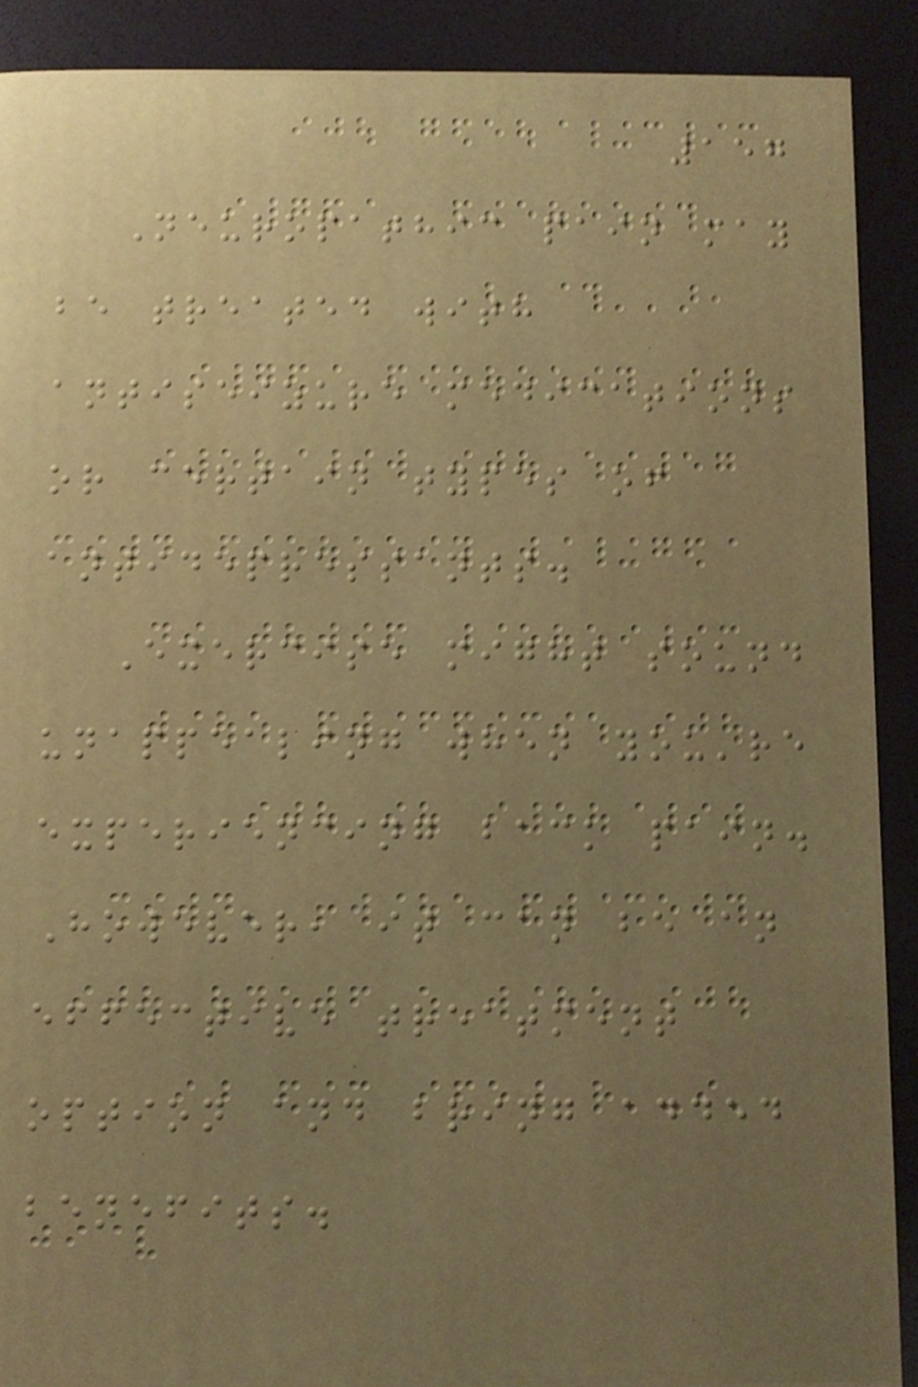157
Neuropathic pain may
be treated with
antiseizure medications
or certain types of
antidepressants.
Exercise might sound
unappealing when you're
experiencing back pain.
However, it can be an
effective treatment
option and bring added
benefits.
